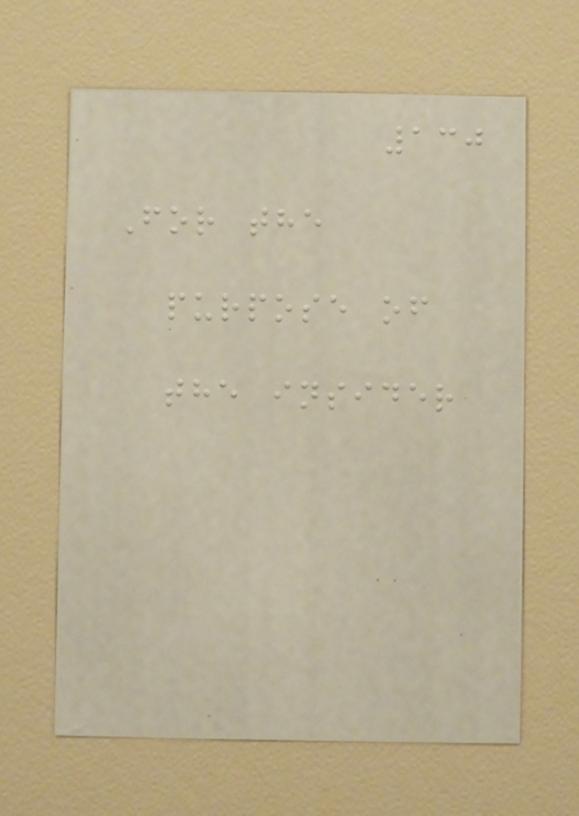130
For the
purpose of
the insider
